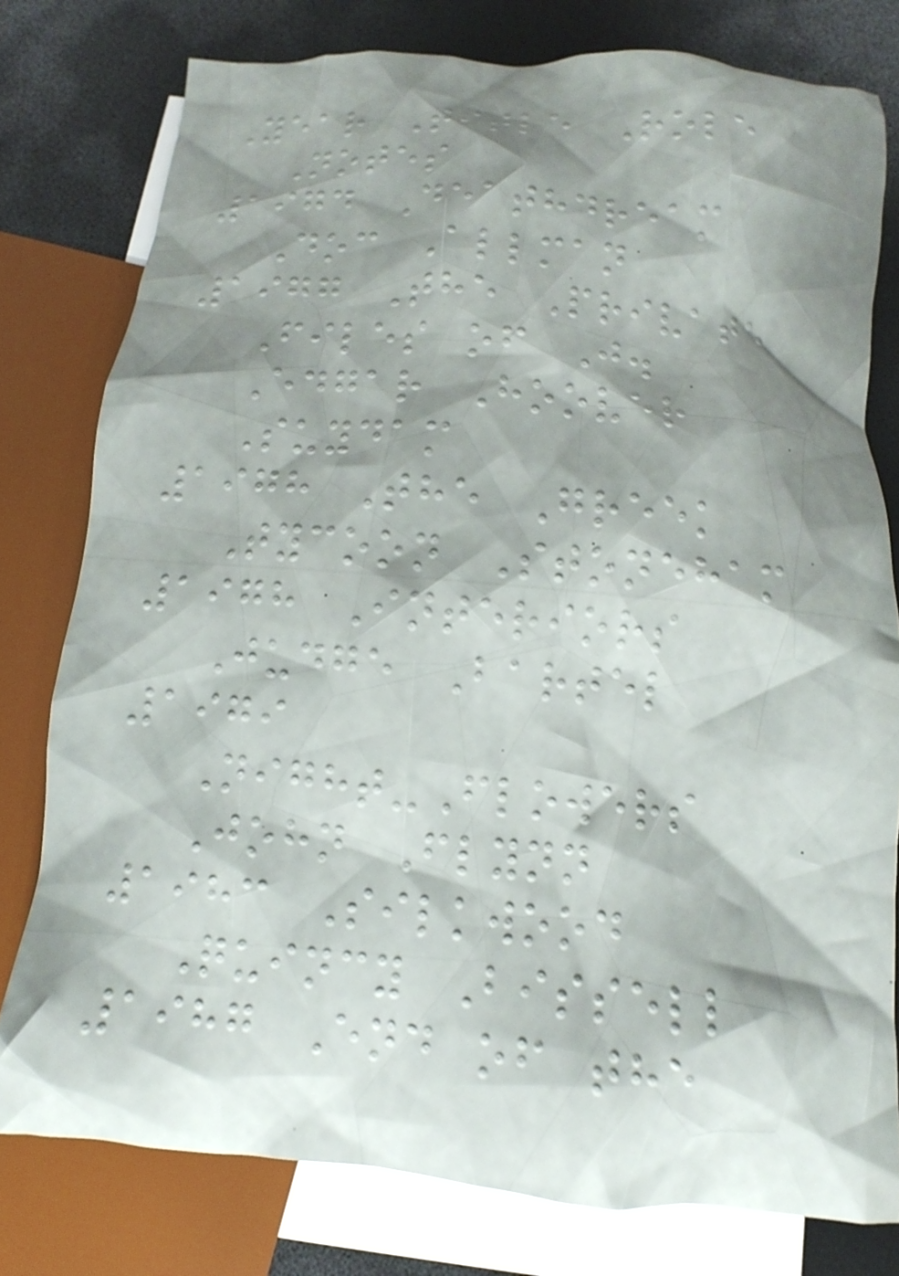Year Title Role
Notes
1974 Deathdream
Doc Allman
1977 The Private
Files of J.
Edgar Hoover
Suydam
1978 The Greek
Tycoon Stoneham
1978 Interiors
Judge Bartel
1979
Night-Flowers
John Flynn
1983 Silkwood
Quincy Bissell
1987 End of the
